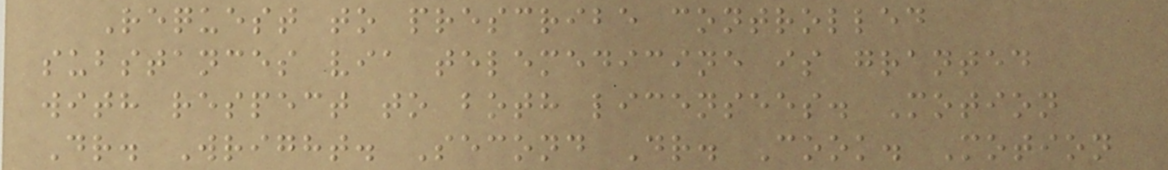Request to prescribe controlled
substances via telemedicine is granted
with respect to both licensees. Motion
Dr. Wright. Second Dr. Cook. Motion
